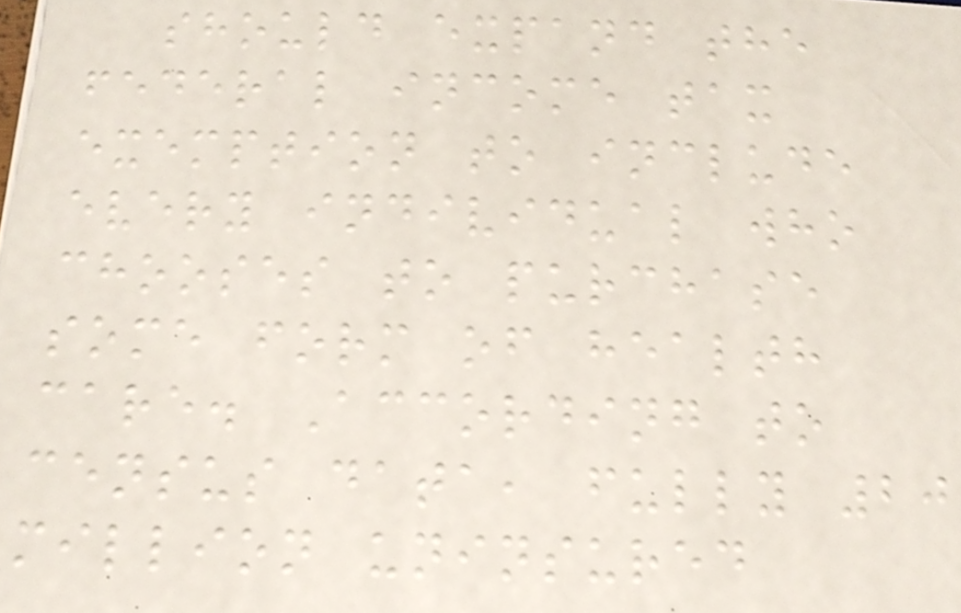should expand the
federal income tax
exemption to include
every individual who
chooses to purchase
some form of health
care. According to
census data, fully 20
million uninsured
